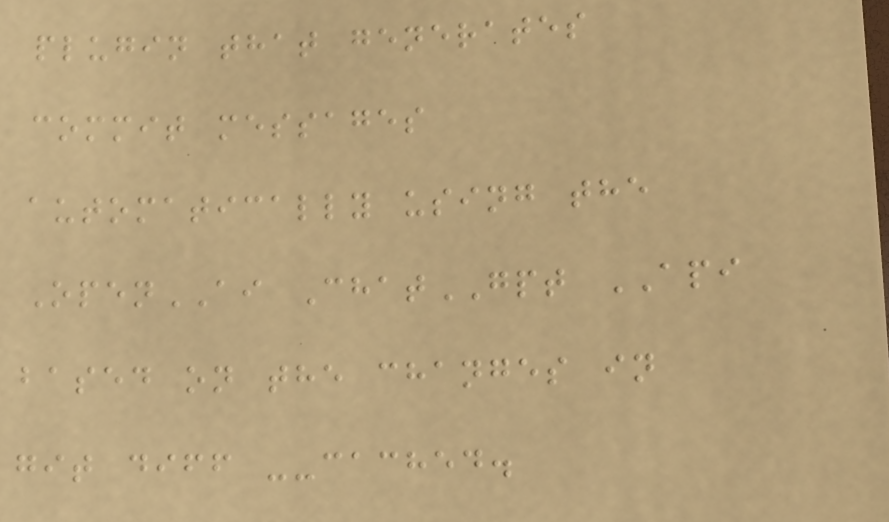plugin that generates
commit messages
automatically using the
OpenAI ChatGPT API
based on the changes in
git diff --cached.
